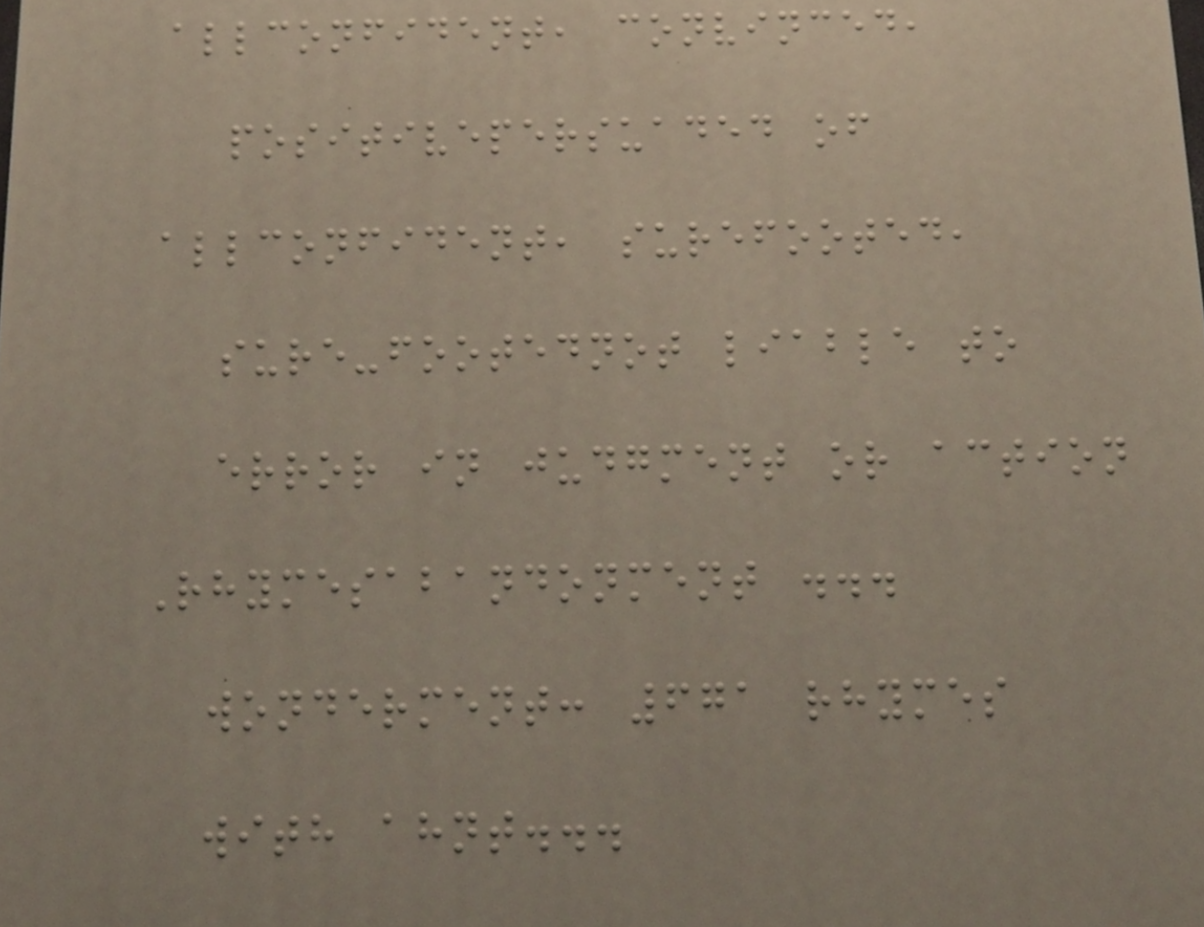allconfident, convinced,
positivepersuaded of
allconfident, surefooted,
sure-footednot liable to
error in judgment or action
Rhymesabandonment ...
wonderment: 671 rhymes
with ahnt...
